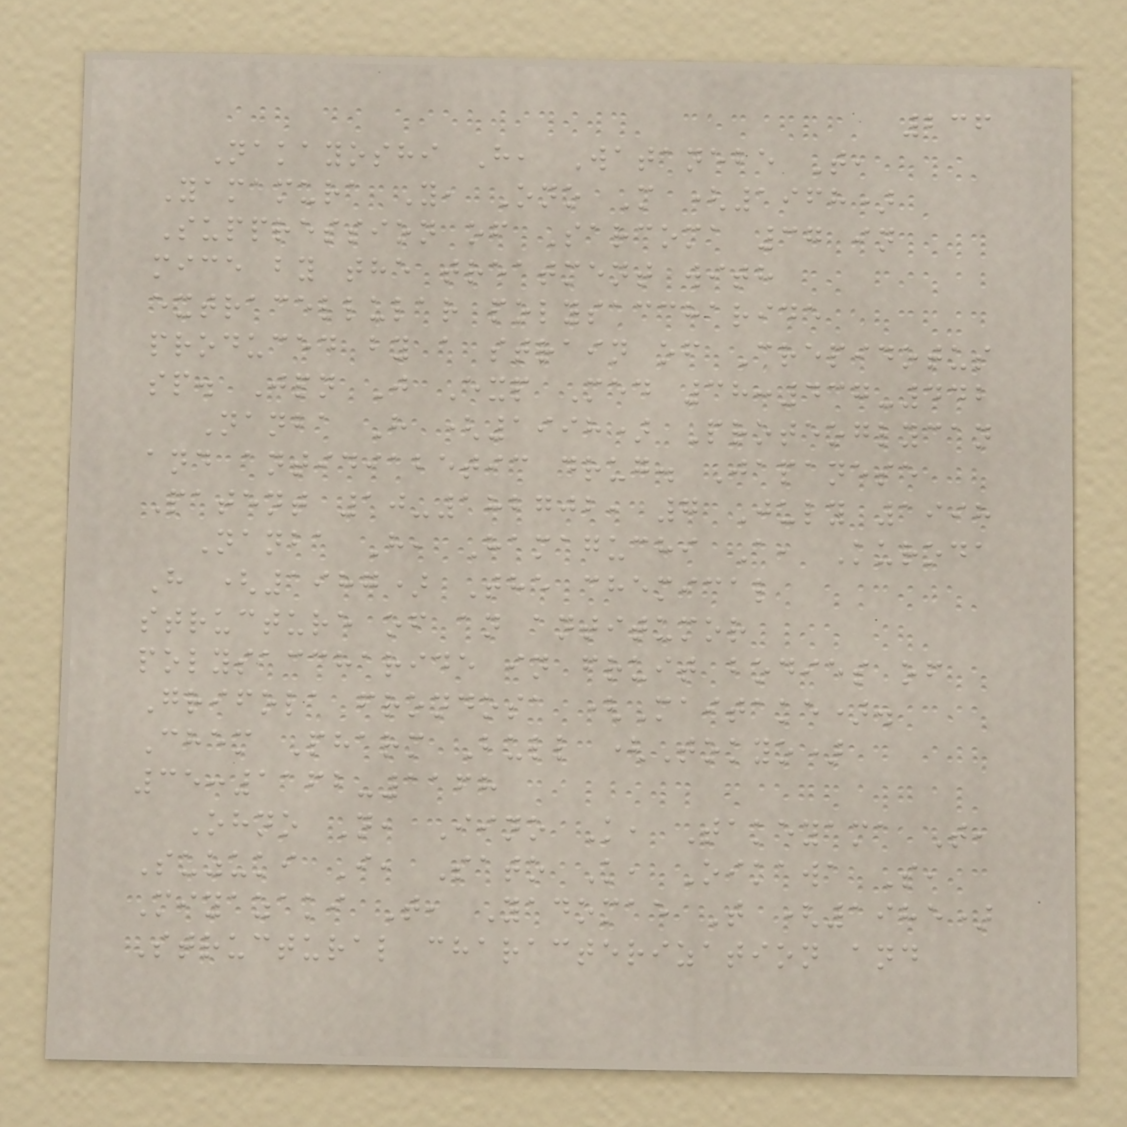236
Nakayoshi H, Watanebe T,
Yamamura Y, Ono M (1968)
Suppression of Sarcoma 37 in
mice by the treatment with
extracellular polysaccharide
produced by a strain of Crepidotus
sp. Jpn J Exp Med 38:437-442
Nanba H (1998) Proteoglycan
and antidiabetic drug. Japanese
Patent 10-182702, 7 July 1998
Nanba H, Hamaguchi A, Kuroda
H (1987) The chemical
structure of an antitumor
polysaccharide in fruit bodies of
Grifola frondosa (Maitake).
Chem Pharm Bull (Tokyo)
35:1162-1168
Ohno N, Iino K, Takeyama T,
Suzuki I, Sato K, Oikawa S,
Miyazaki T, Yadomae T (1985)
Structural characterization and
